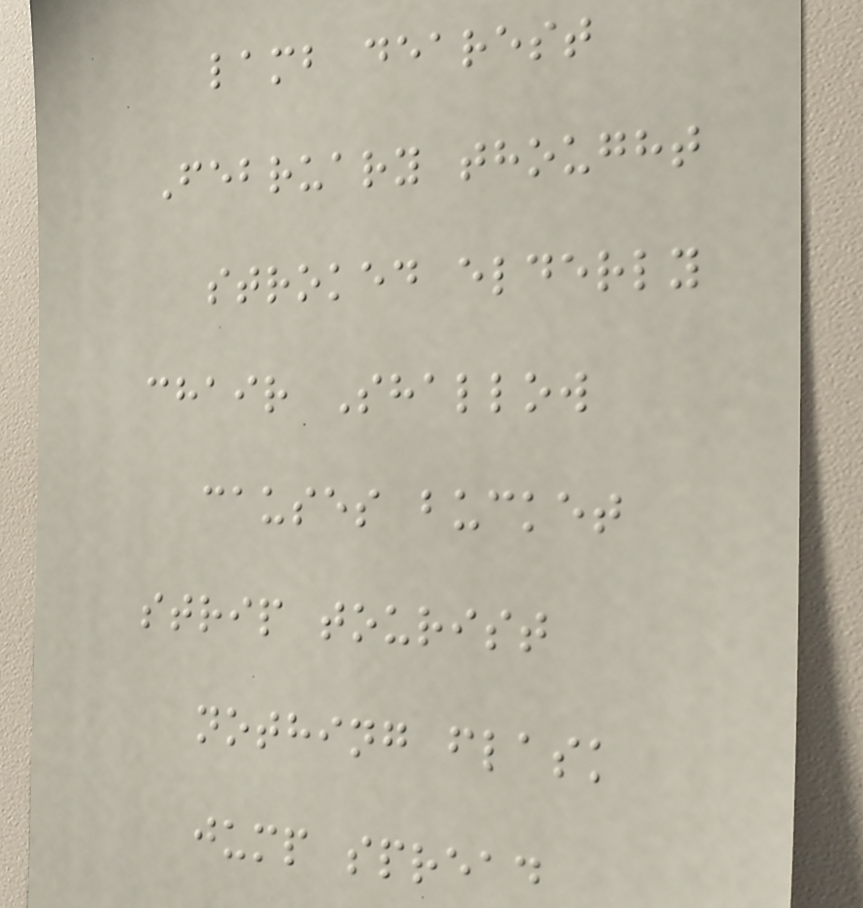lamb dearest
February thought
stroked elderly
chair Shallow
causes bucket
strip tourist
nothing flask
jump spread
